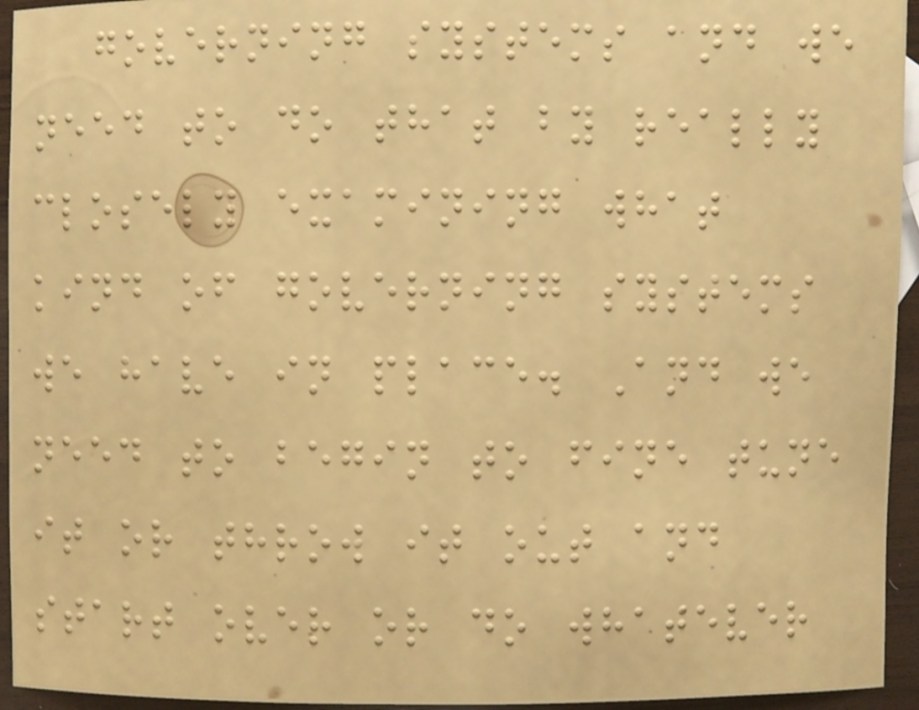governing systems and we
need to do that by really
closely examining what
kind of governing systems
we have in place. And we
need to begin to fine tune
it or throw it out and
start over or do whatever
